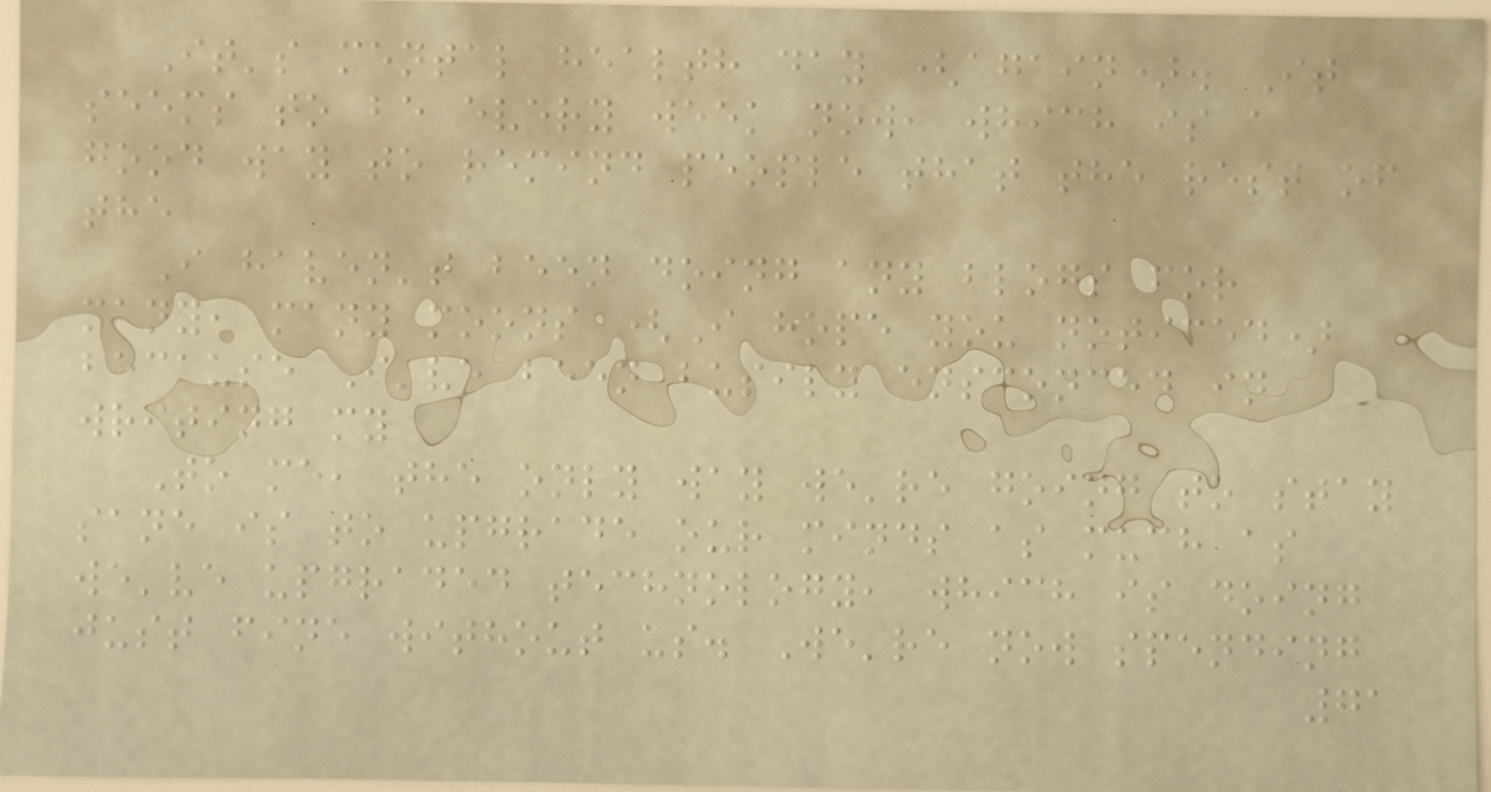It's mental health day (again). It
seems to be every week now, which is a
good way to remind people that the rest of
the
I haven't been doing any blogs for
many, many moons (I hope you noticed)
because I've been busily ensconced in
writing my
To me, the only way we're going to stay
sane is to upgrade our minds as much as
we've upgraded technology, which is doing
just fine without us. We're now spending
71
